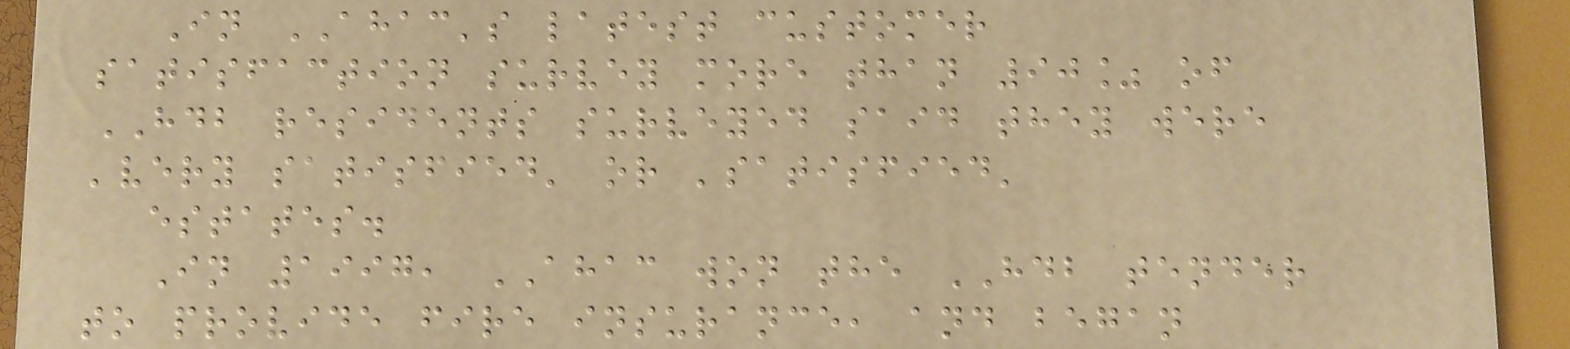In AHAC's latest customer
satisfaction survey more than 90% of
HDB residents surveyed said they were
'very satisfied' or 'satisfied'
estates.
In 1997, AHAC won the HDB tender
to provide fire insurance, and began
